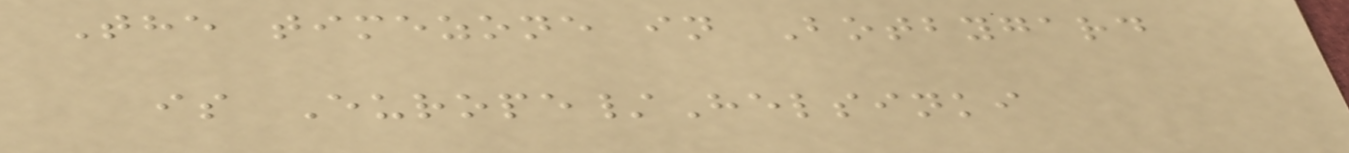The timezone in Botbygard
is Europe/Helsinki
